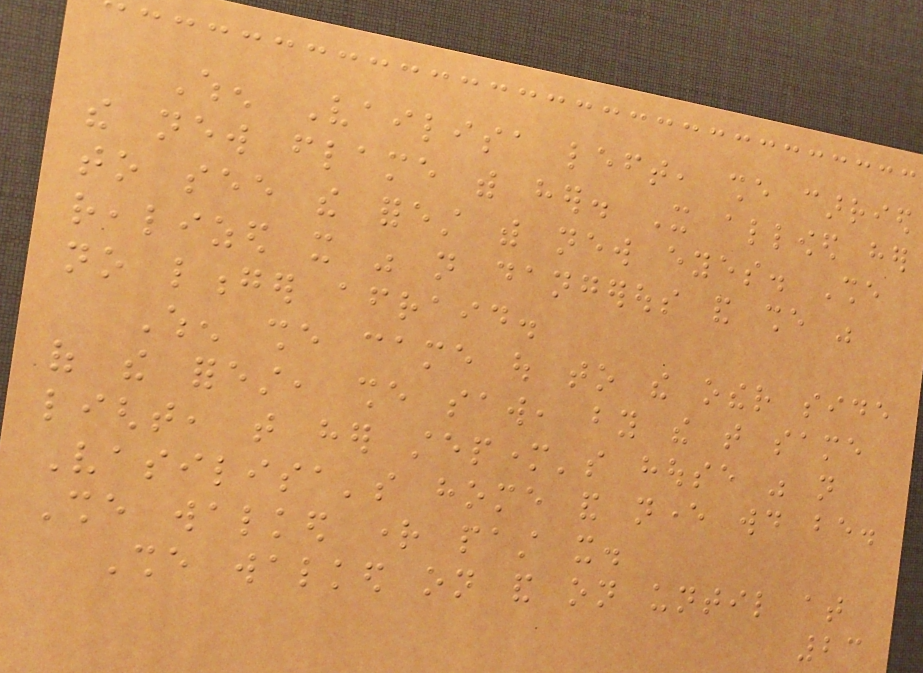When Vailisa left, she carried
the new flame with her. It allowed her
to see the forest with new eyes. She
realized it was not dangerous and she was
no longer afraid.
When she came out to the other side
of the forest, she saw, by the that same
light, that her stepmother's house was not
Vasilisa's home and never would be.
She walked right past it.
She walked on and on until at
23
